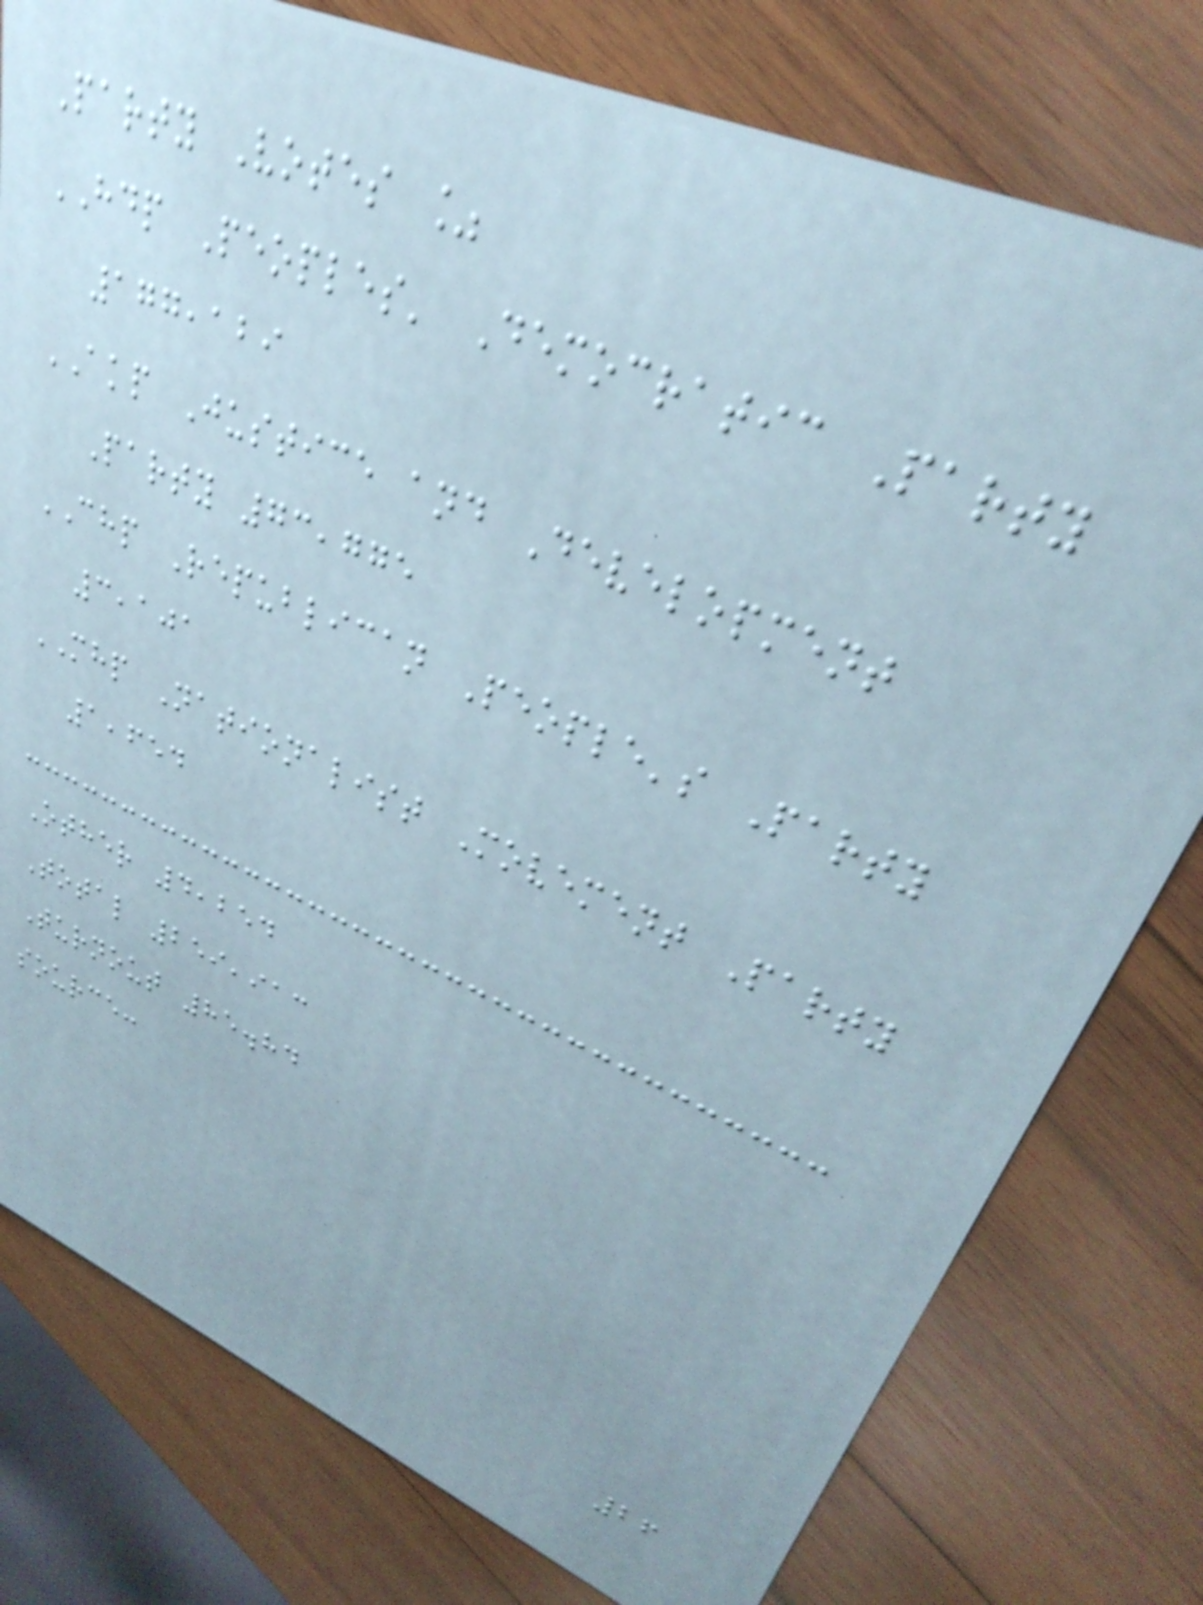Party Votes %
HDP Peoples' Democratic Party
177,129
AKP Justice and Development
Party 73,775
CHP Republican People's Party
3,101
MHP Nationalist Movement Party
1,654
Other 4,254
Total 259,913
Turnout 85.84
source:
26
